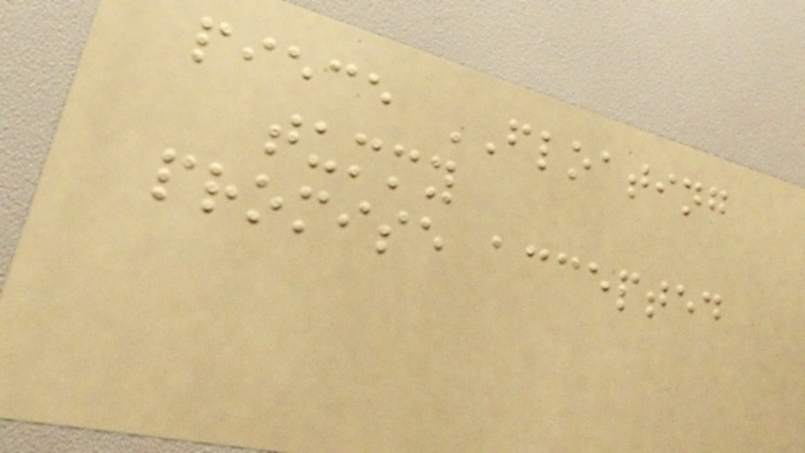piece FLOATING
tummy
promise accepted
